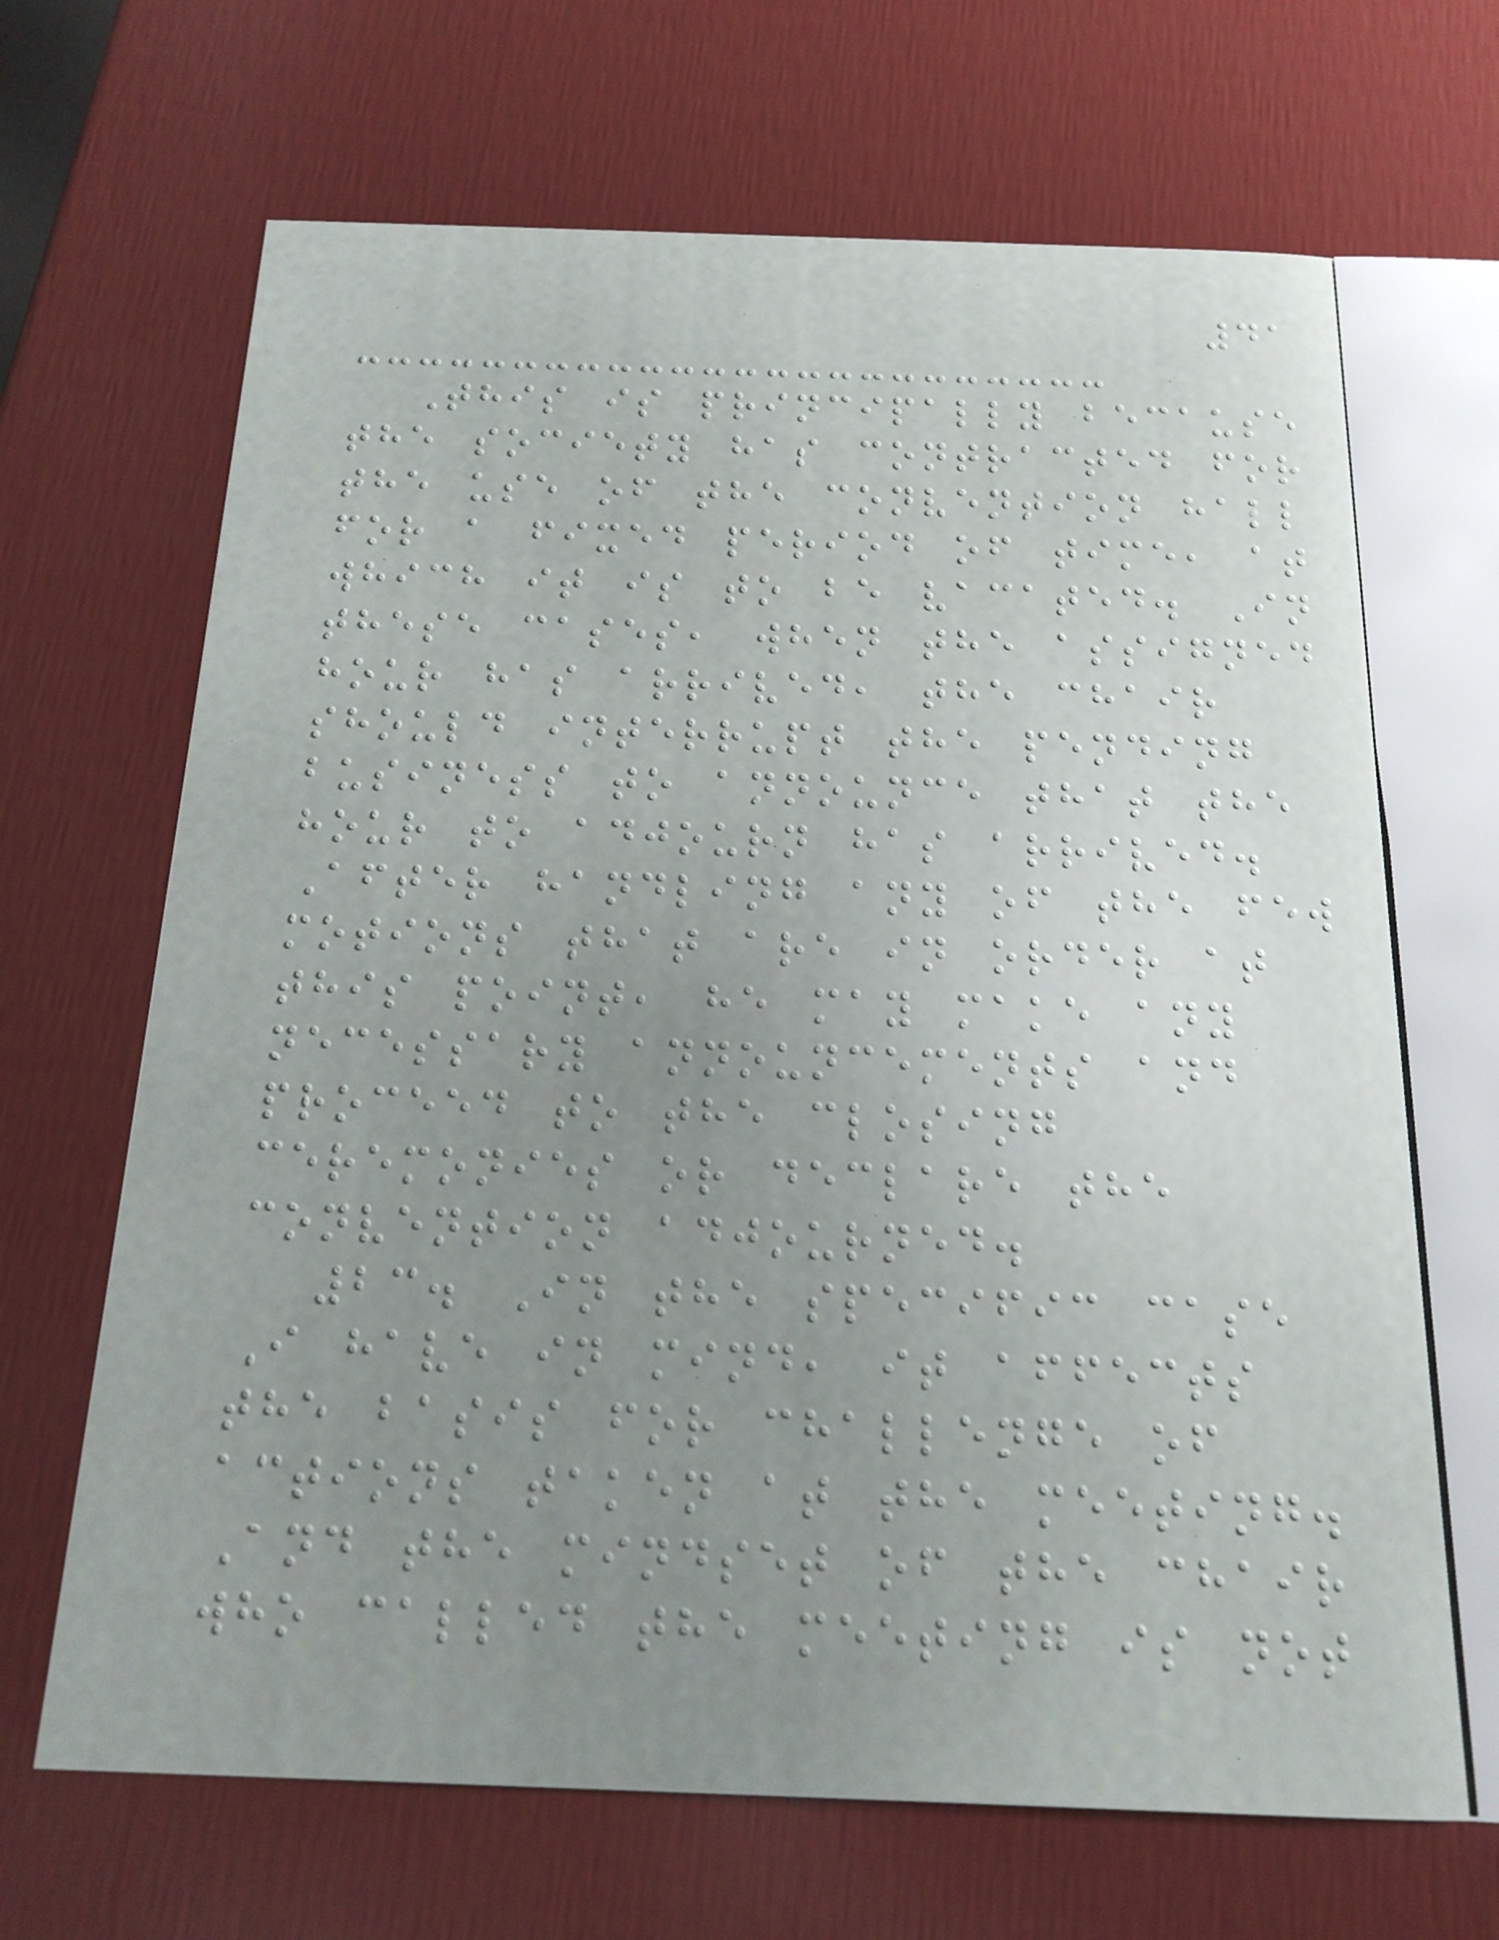41
This is principally because
the society has contracted for
the use of the convention hall
for a fixed period of time, at
which it is to be vacated. In
these cases, when the assigned
hour has arrived, the chair
should interrupt the pending
business to announce that the
hour to adjourn has arrived.
After handling any of the few
motions that are in order at
this point, he may make any
necessary announcements and
proceed to the closing
ceremonies or declare the
convention adjourned.
23. In the specific case
I have in mind, it affects
the basis for challenge of
actions taken at the meeting.
And the mindset of the chair
who called the meeting is not
